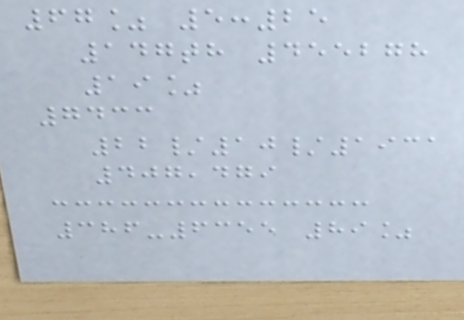67% 5:25
147th 455278
19%
7433
22/10/1931
407,479
386-6355 89%
